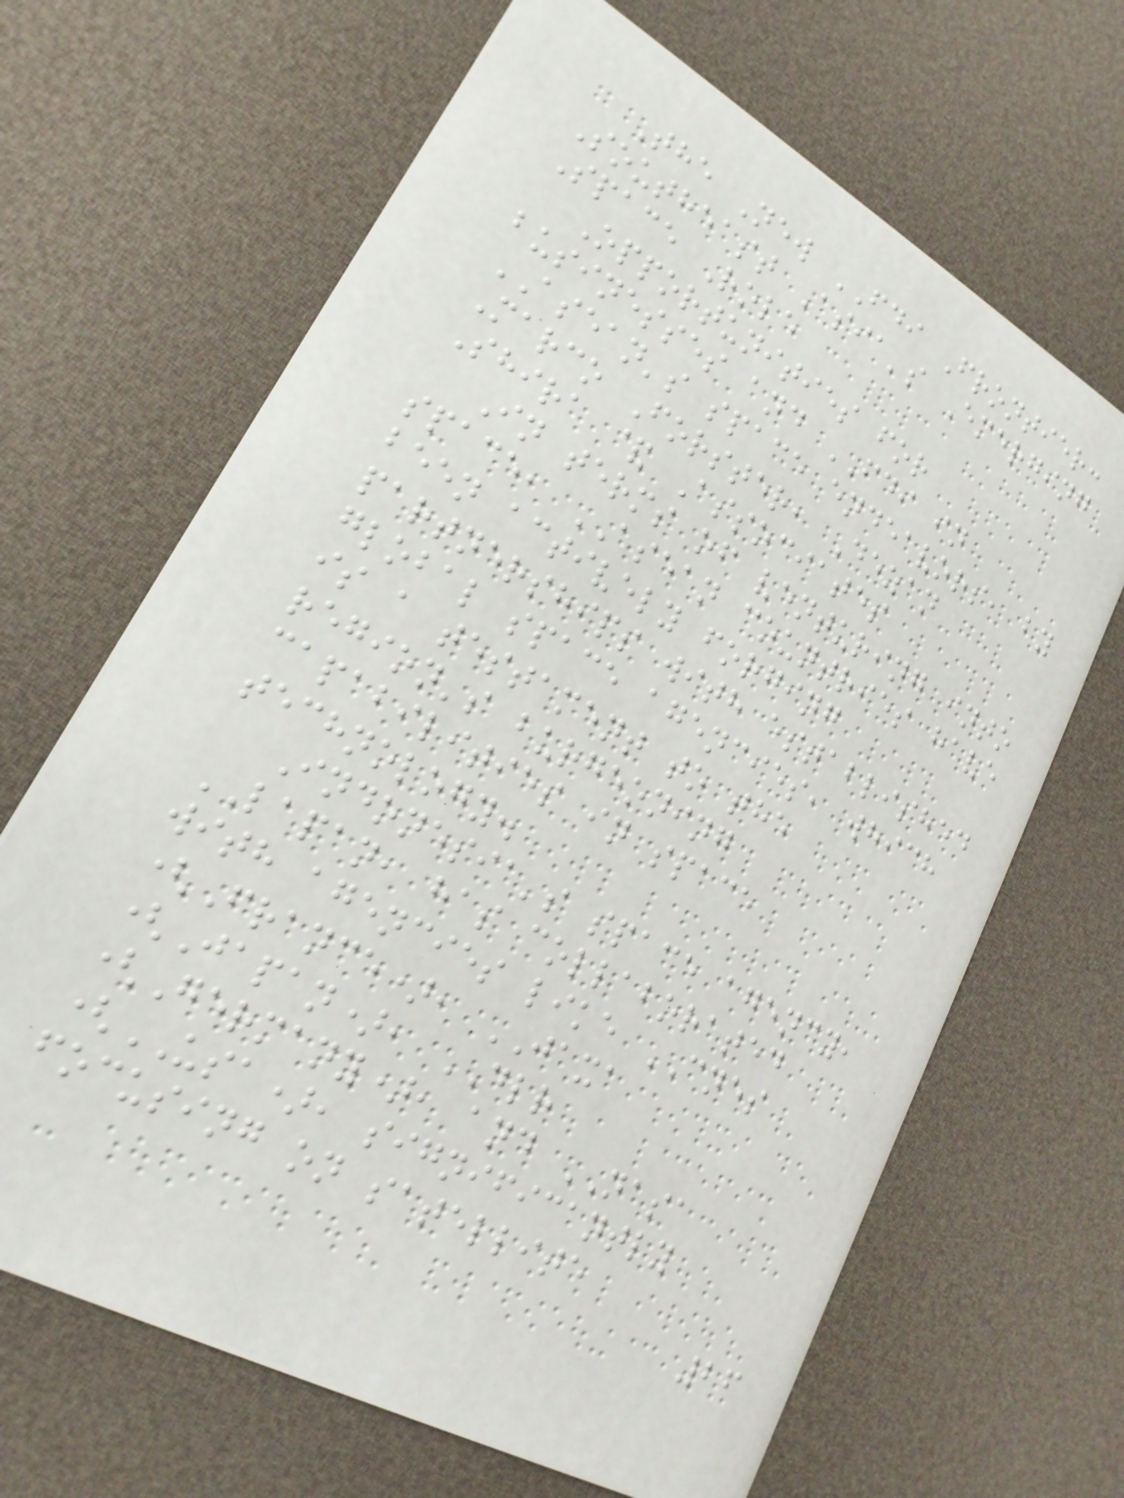The New FDI Frontier:
Southeast Asia's Emerging
Space Role
Opportunities for
businesses and FDI in
ASEAN's space endeavors, by
Marco Forster, Dezan
Shira & Associates
In terms of venturing into
space, ASEAN countries have
been actively forging
partnerships with established
global space agencies, which
is a testament to the
region's burgeoning
capabilities in space
technology.
Indonesia's space agency,
LAPAN, has collaborated
with agencies like CNES
(France), JAXA
(Japan), DLR
(Germany), and NASA
(USA), significantly
focusing on satellite
26
